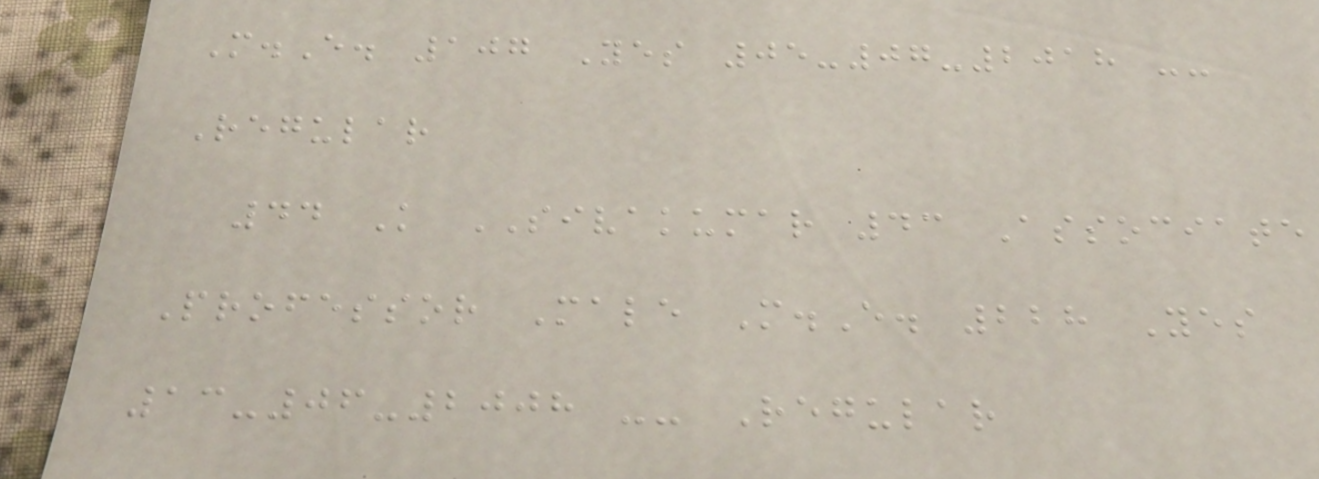M.E. 107 Yes 05-07-2018 --
Regular
44 K SIVAKUMAR 43 Associate
Professor Male M.E. 228 Yes
13-06-2008 -- Regular
